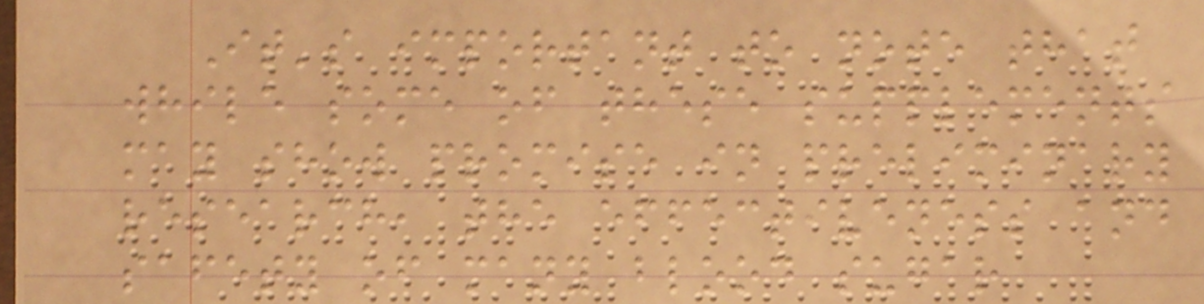It's important to note that
while some of these supplements
may show promise in preliminary
research, the effectiveness and
safety of many blood sugar
